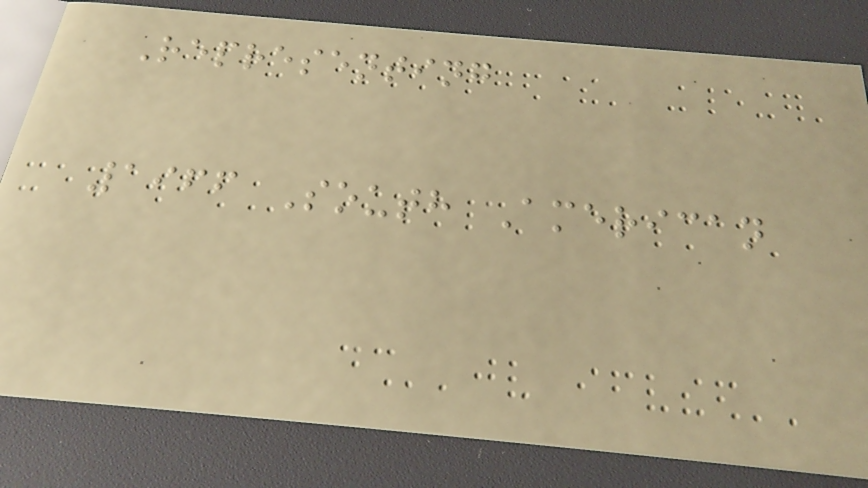Representing
1966 South American
